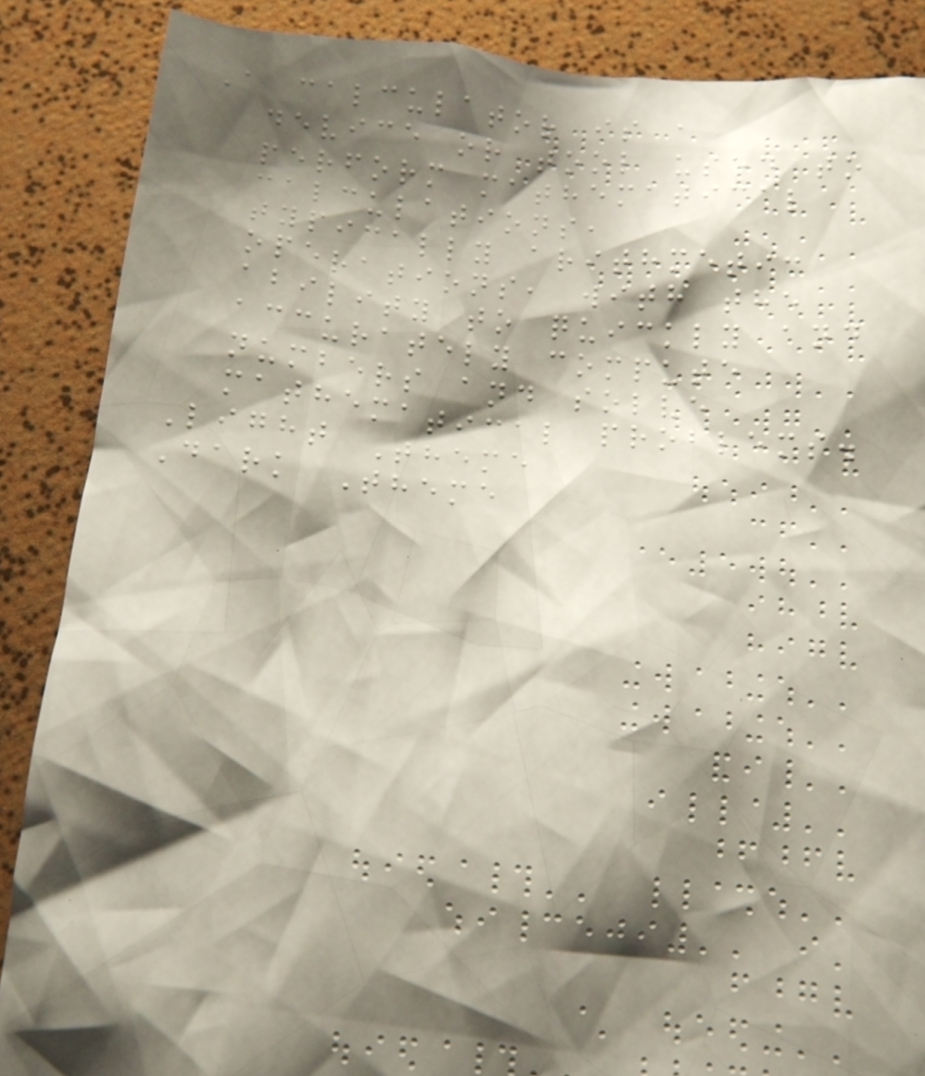A calculator is a
device or tool used to
perform mathematical
calculations,
typically arithmetic
operations, with the
ability to quickly and
accurately compute
numbers and solve
mathematical problems.
Light Theme
Dark Theme
